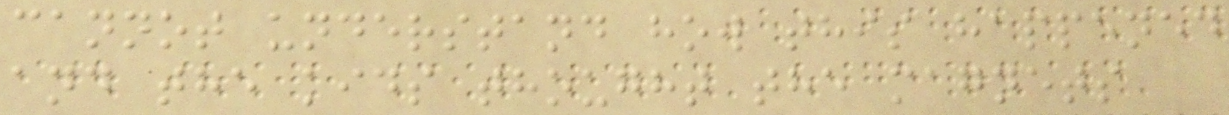cannot understand how this happened
and the kids thought the magnets
